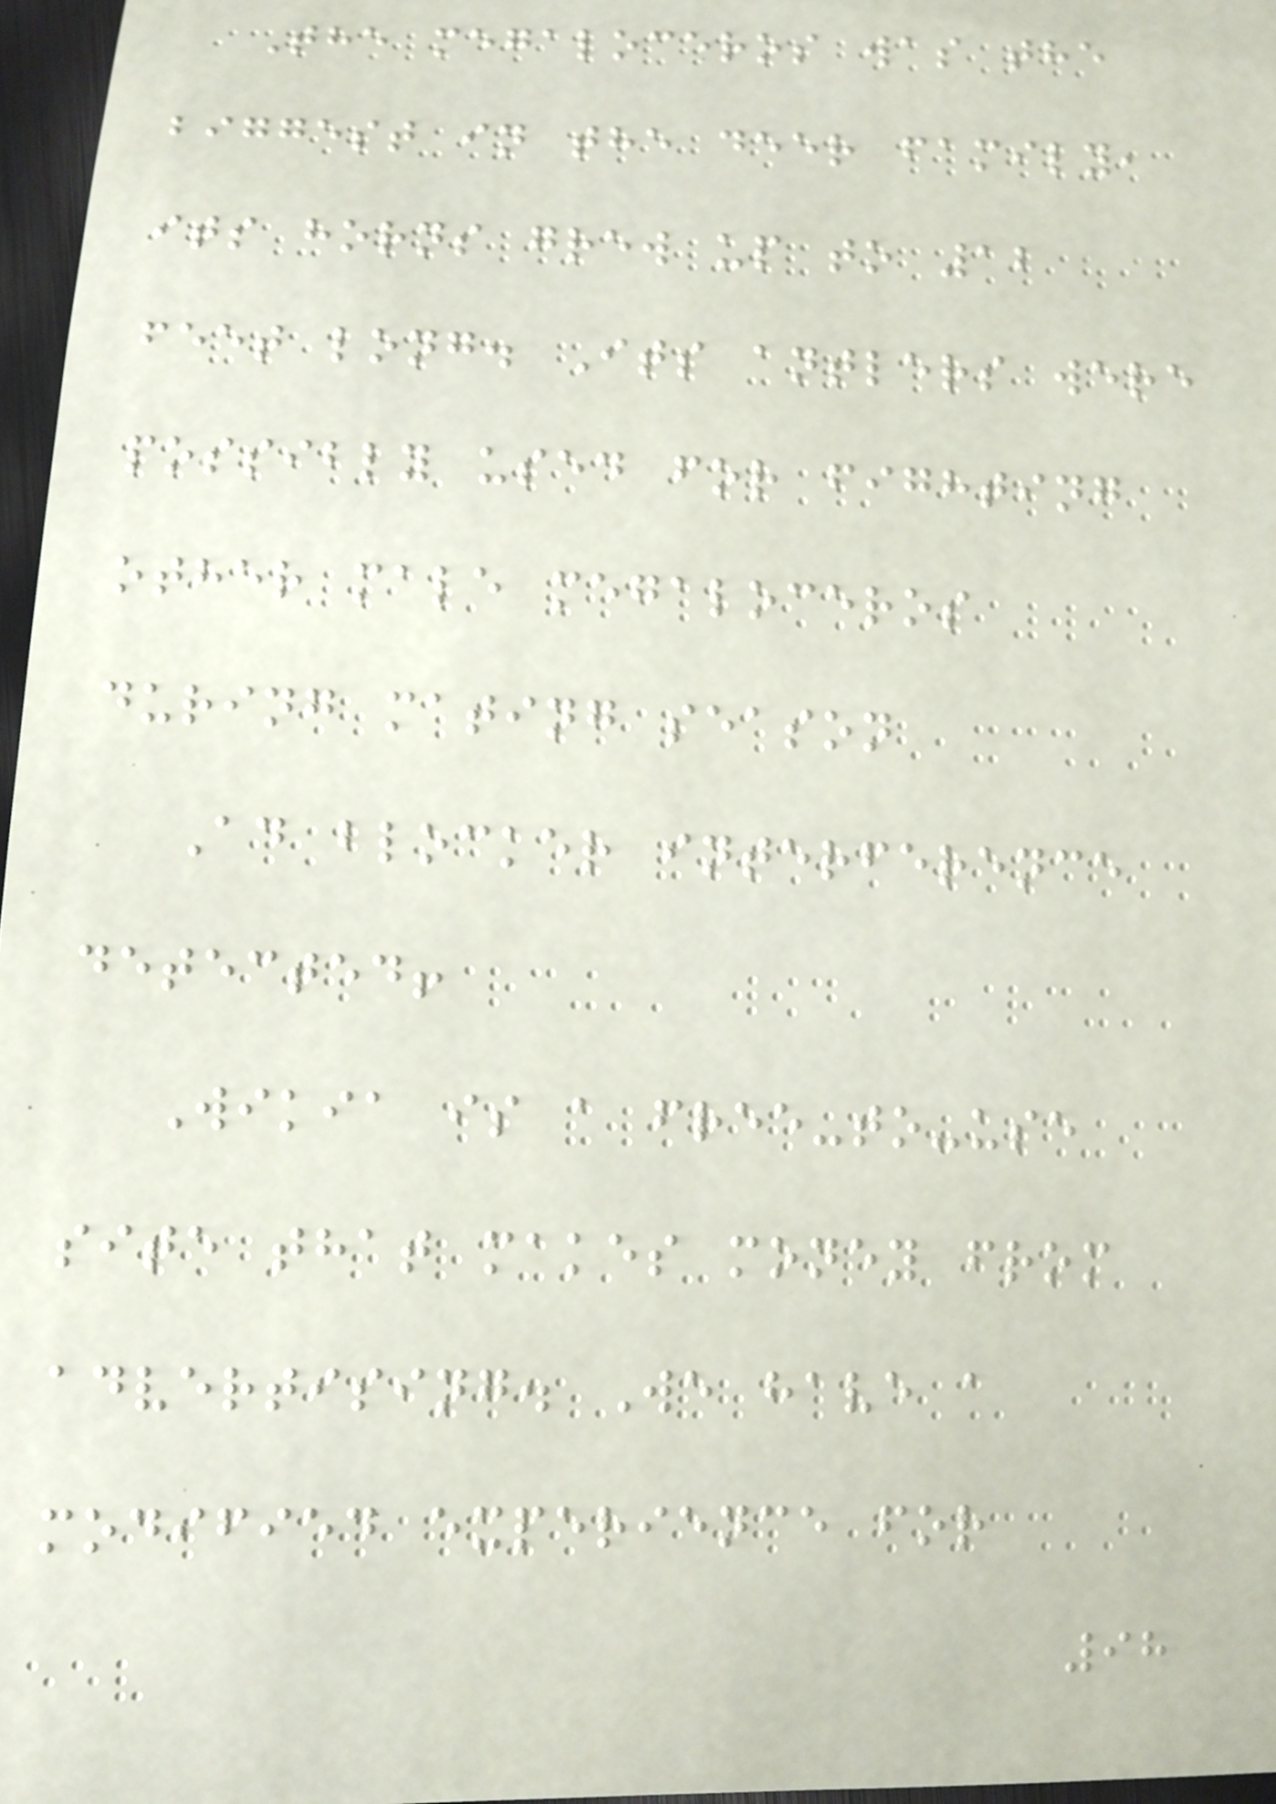The megaloceros was the
biggest in the deer family,
its horns grew up to 12
feet long. Its antlers were
possibly used for fighting
other male megaloceros
during mating season
Ad blocker interference
detected!
Wikia is a free-to-use
site that makes money from
advertising. We have a
modified experience for
98
